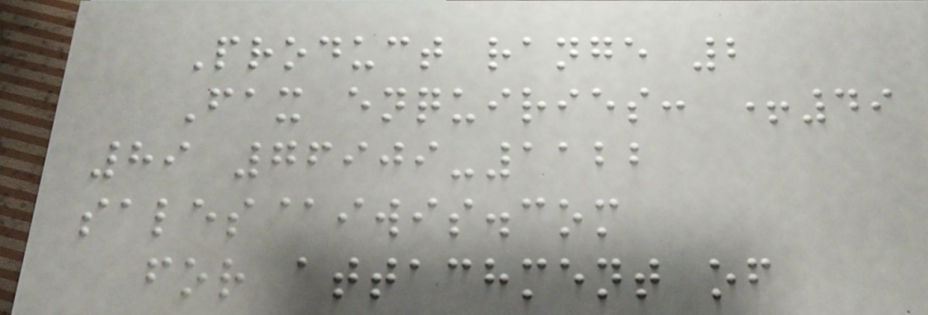Product range 2
Fax enquiries: +49
89 76909-1122
sales@iwis.com
for attachment of
